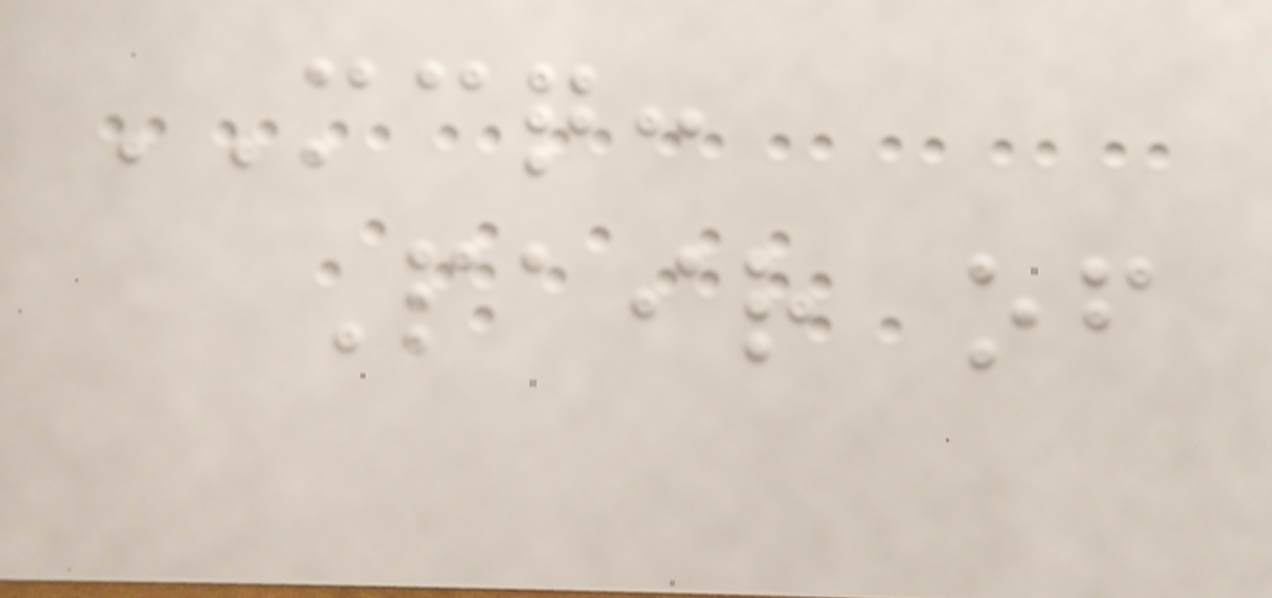MCQ:
Pair of
